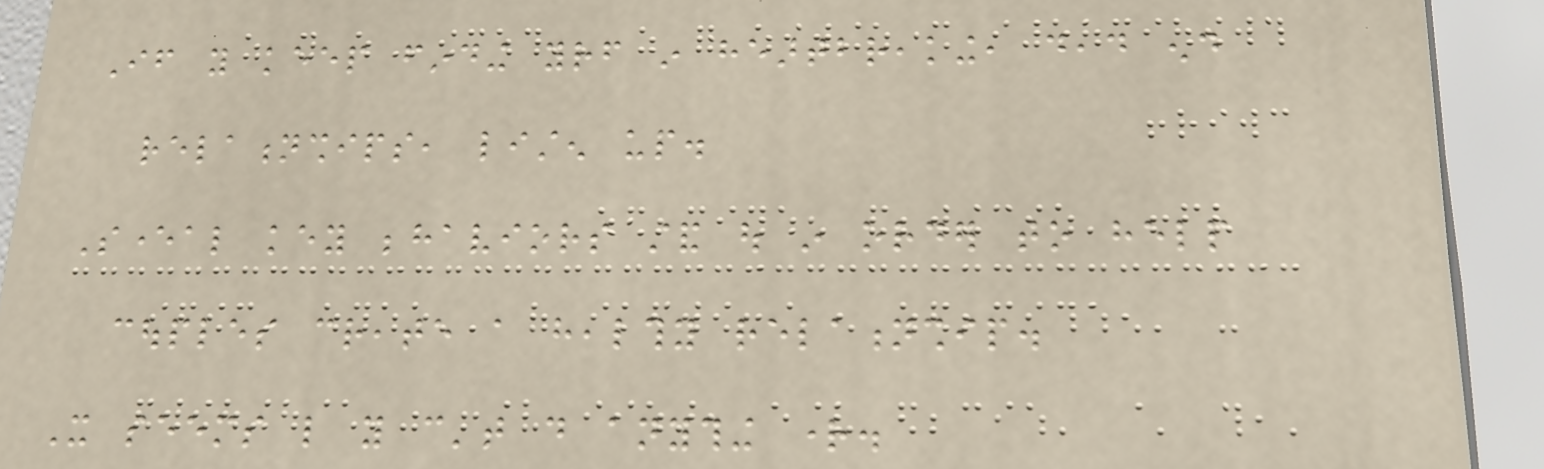If you keep finding yourself in heartbreaking, dead end
relationships, listen up.
Several key behaviors stand out in order to help
couples create a healthy relationship.
It seems like you can't do anything right.
